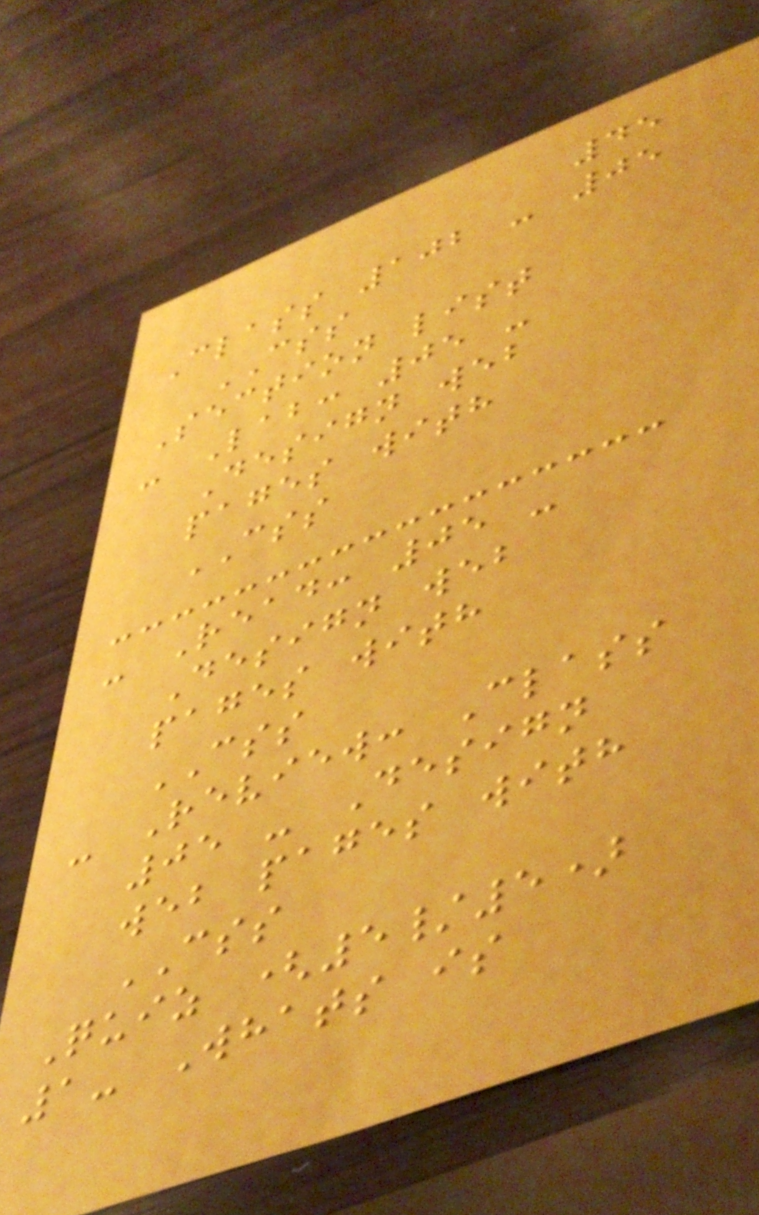45
Class 102 - 05
CSS
Section list
- Lab: 05 -
Design web
pages with
CSS
- Read: 05 -
Design web
pages with
CSS
- Review: Class
05 - Design
web pages with
CSS
Quiz (5/5)
1- Whats is
